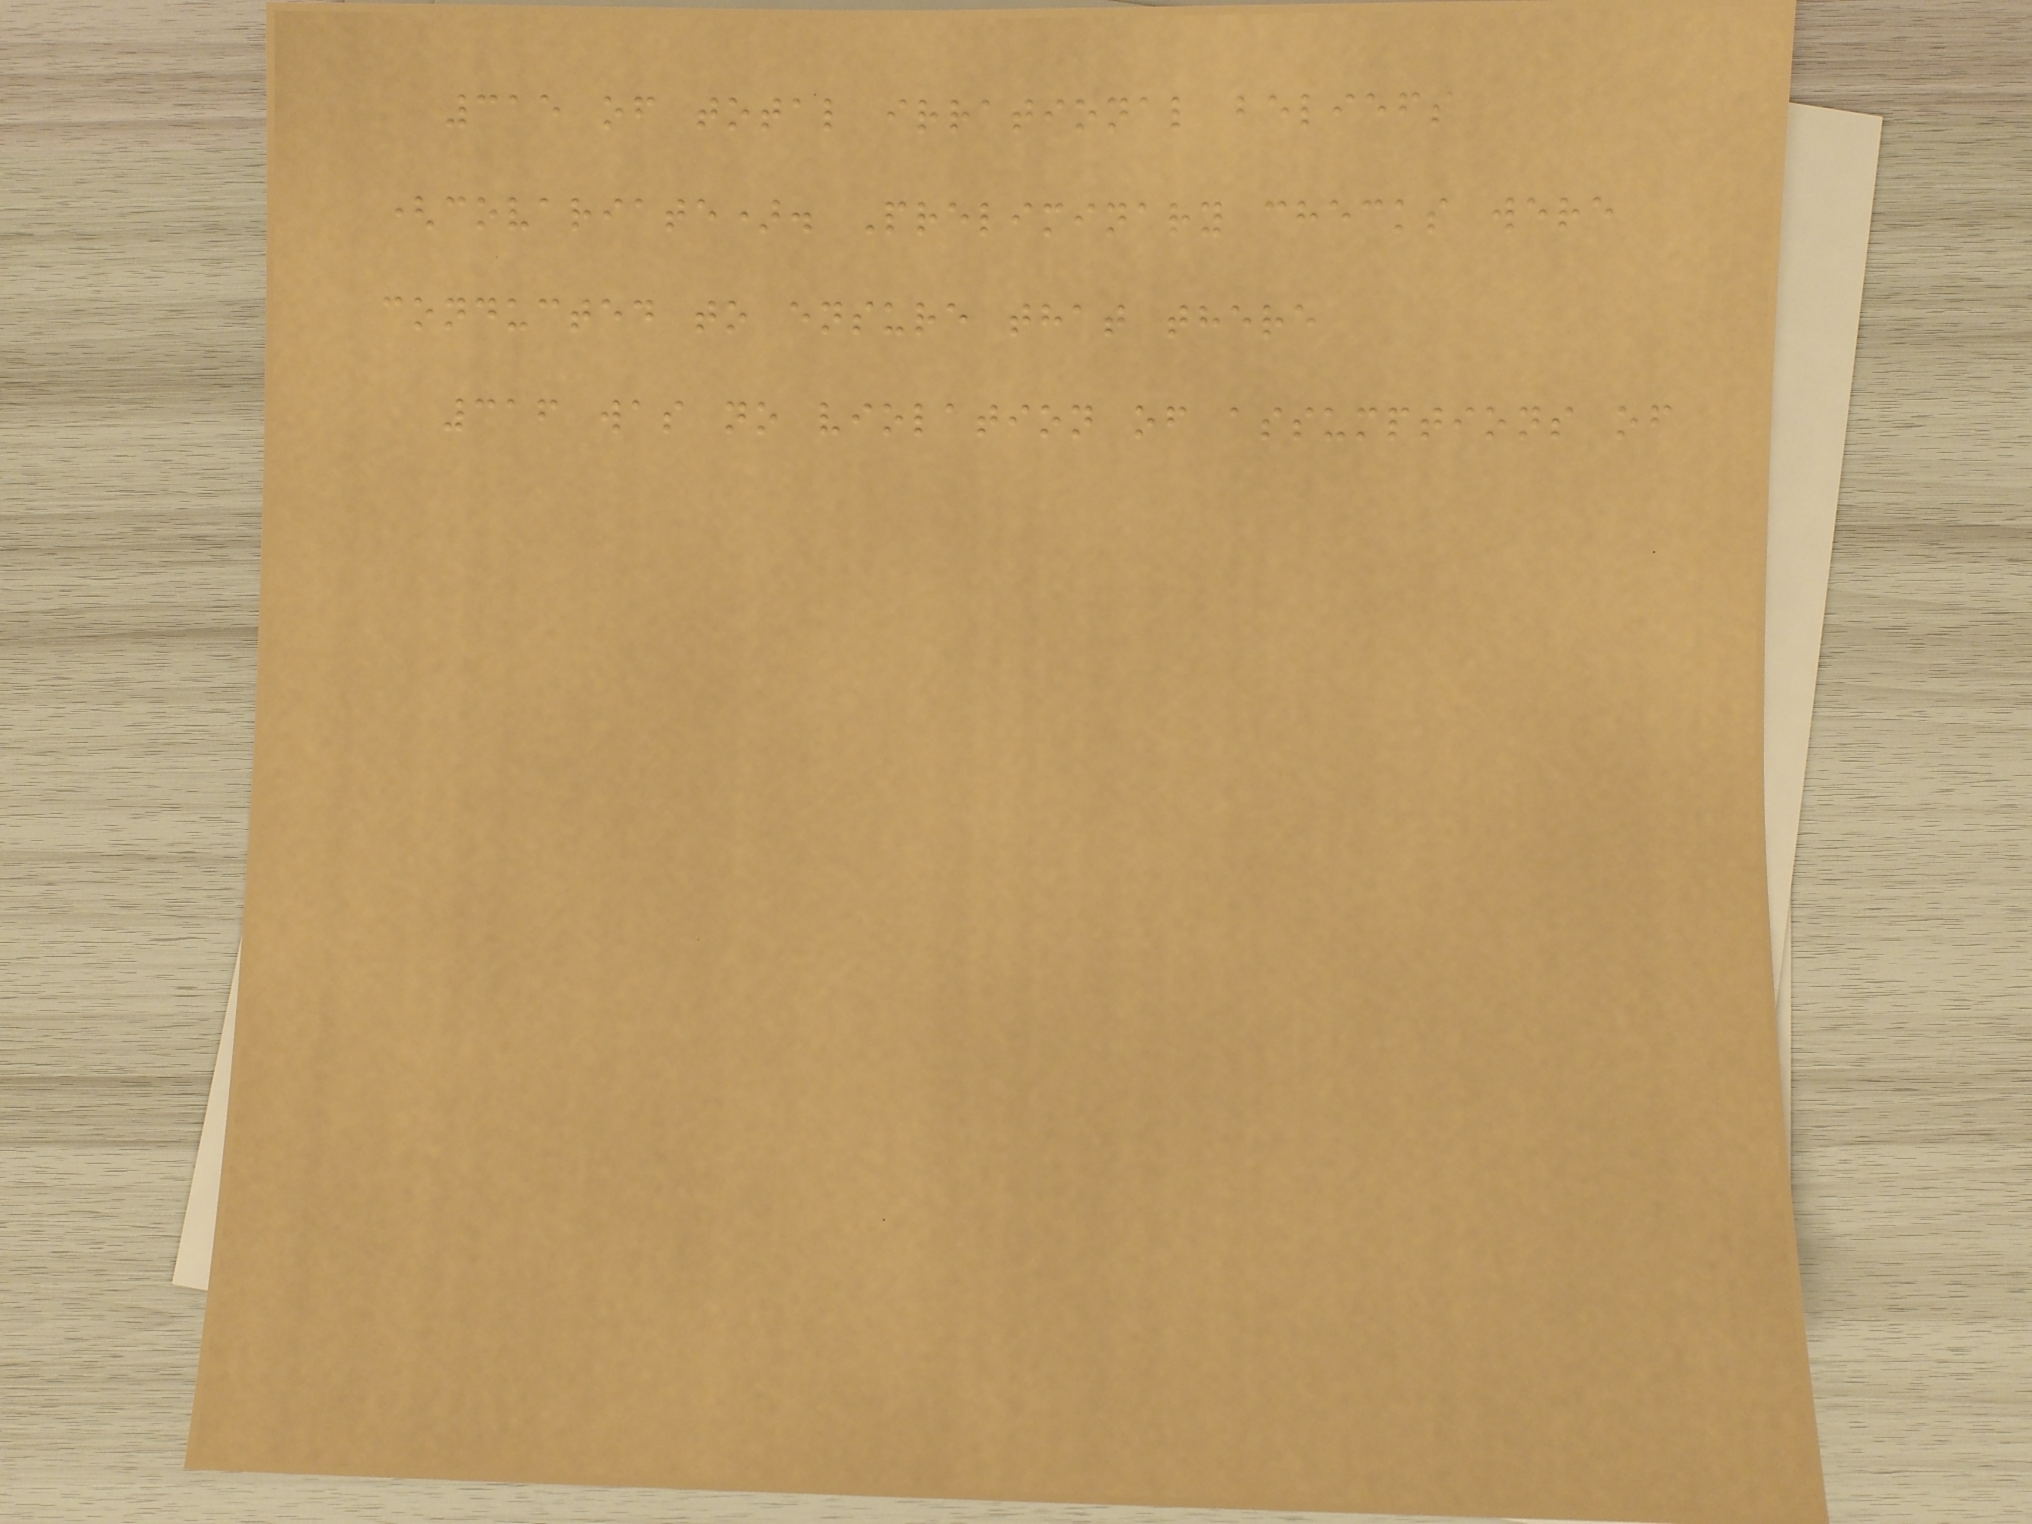315 of total irrational beliefs
(covariate). Preliminary checks were
conducted to ensure that there
316 was no violation of assumptions of
